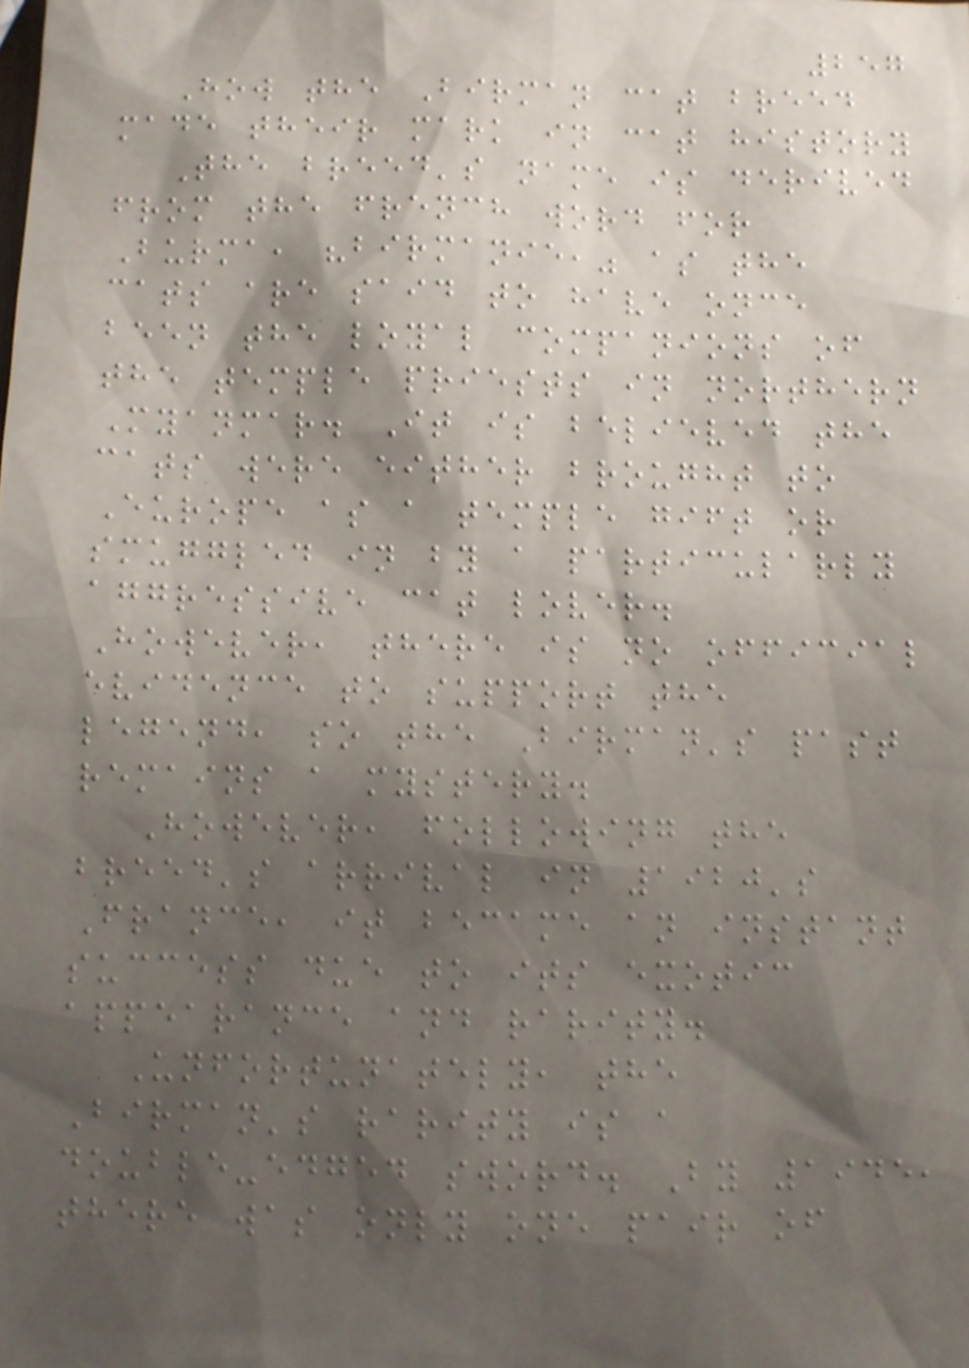257
How the Birman cat breed
made their mark in cat history
The breed's name is derived
from the french word for
Burma, "birmanie," as the
cats are said to have once
been the loyal companions of
the temple priests in northern
Myanmar. It is believed the
cats were either brought to
Europe as a temple gift or
smuggled in by a particularly
aggressive cat lover.
However, there is no official
evidence to support the
legend, so the Birman's past
remains a mystery.
However, following the
breed's arrival in 1920's
France, it became an instant
success due to its exotic
appearance and rarity.
Unfortunately, the
Birman's rarity is a
double-edged sword. By 1945,
there was only one pair of
